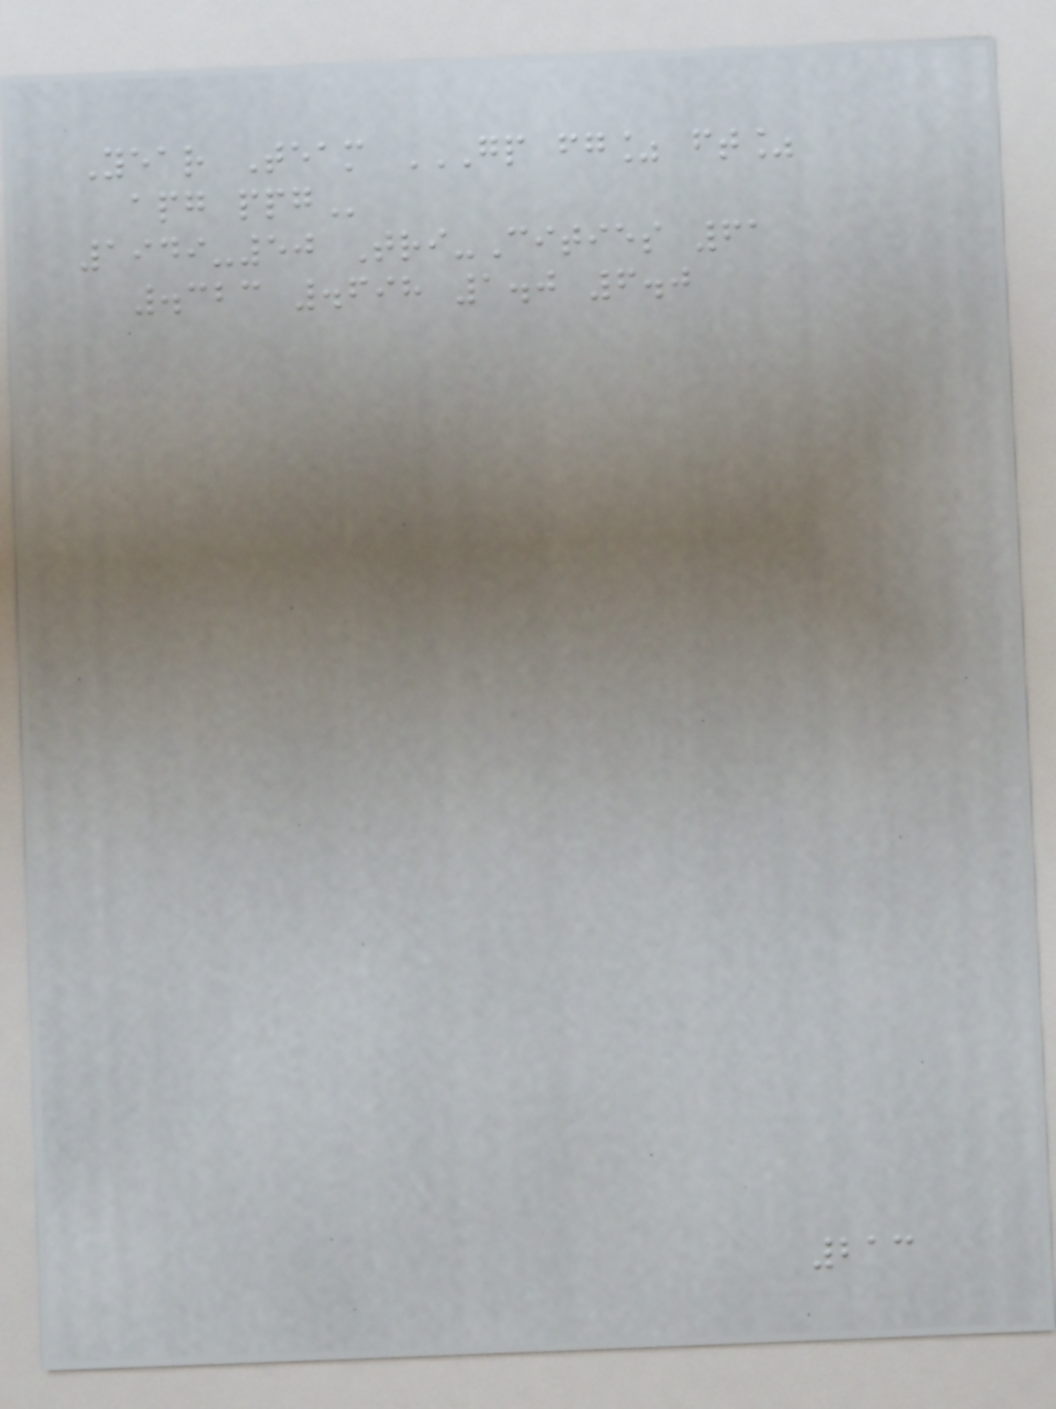Year Team GP FG% FT%
APG PPG
1949-50 Tri-Cities 61
.323 .698 1.0 6.0
213
